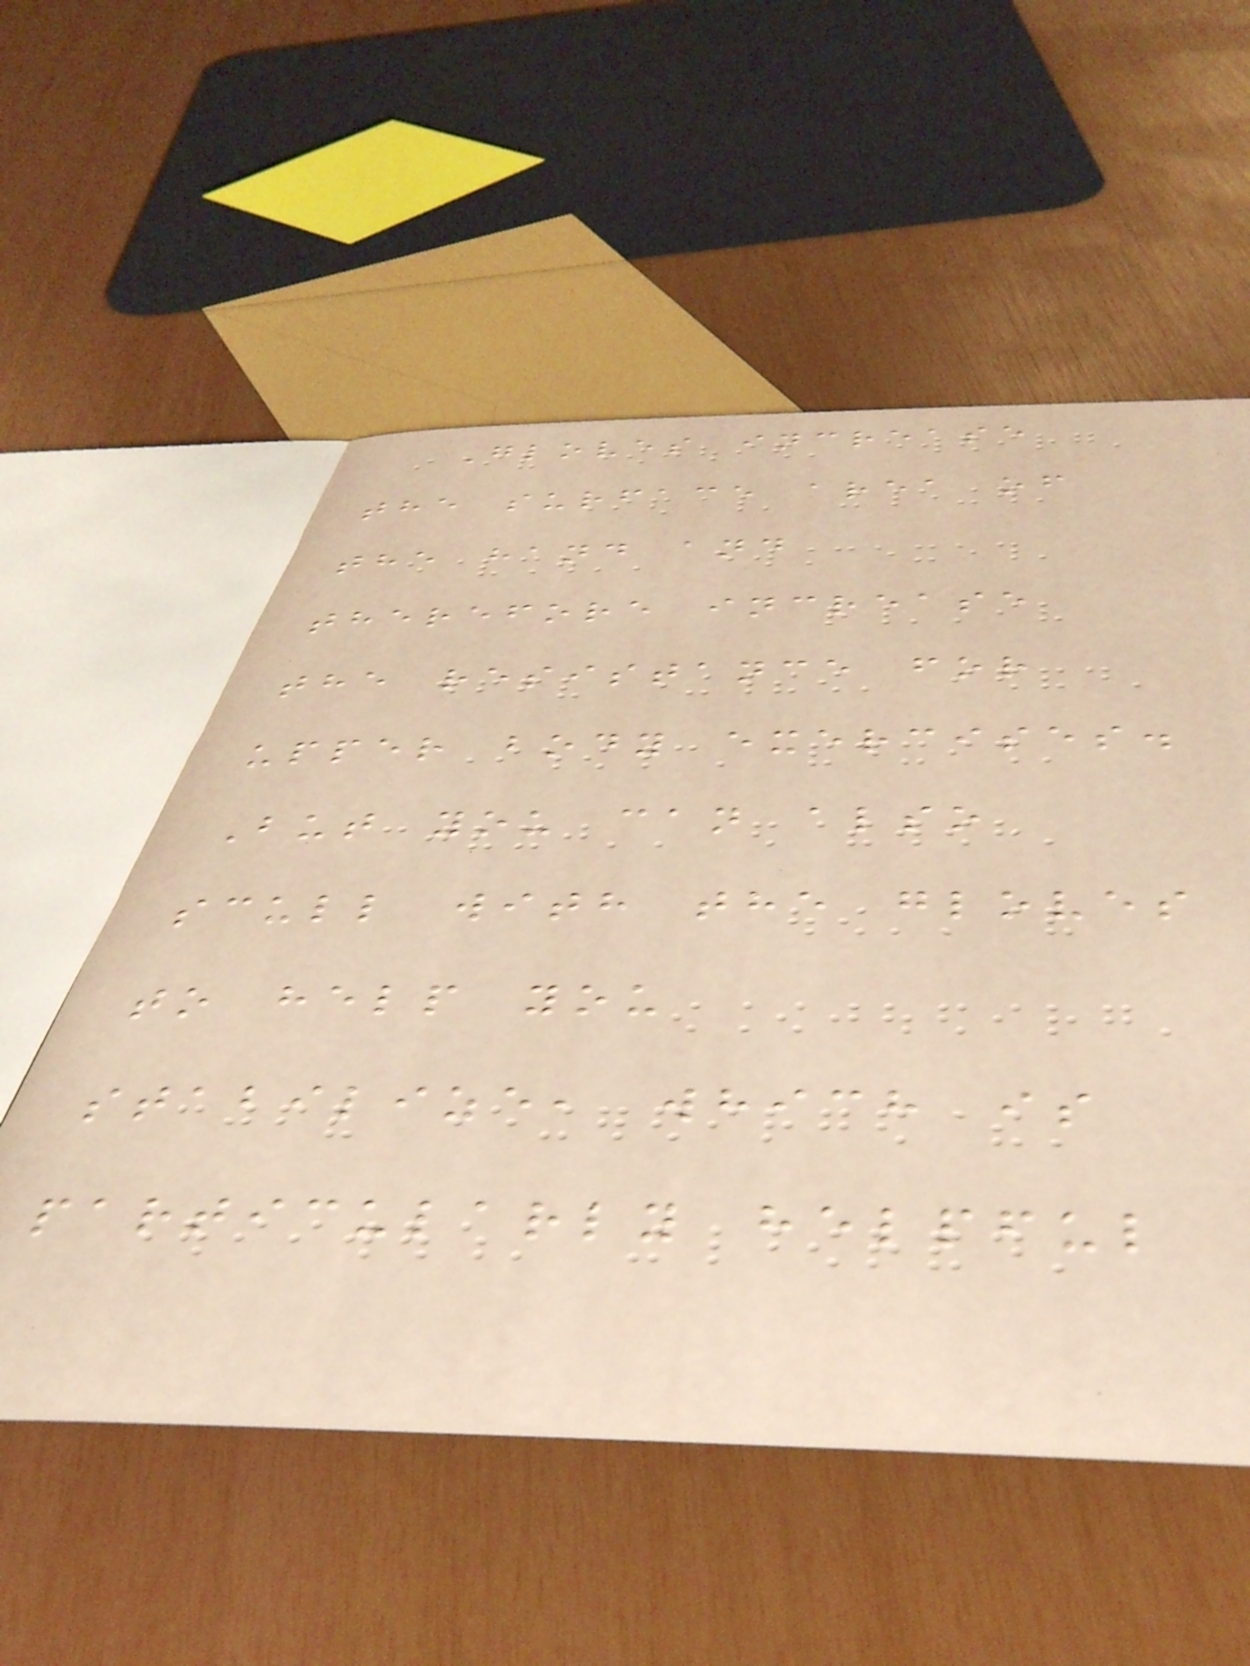Gloves increase
the surface area of
the hand and
therefore increase
the resistance for
upper body exercises.
But you can also
scull with the gloves
to help you
stabilize, which is
particularly helpful
